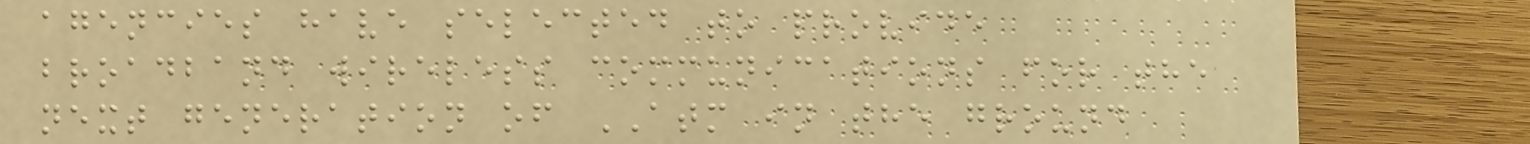agencies have selected to provide
broadband wireless communications for the
next generation of ATM in the ground
